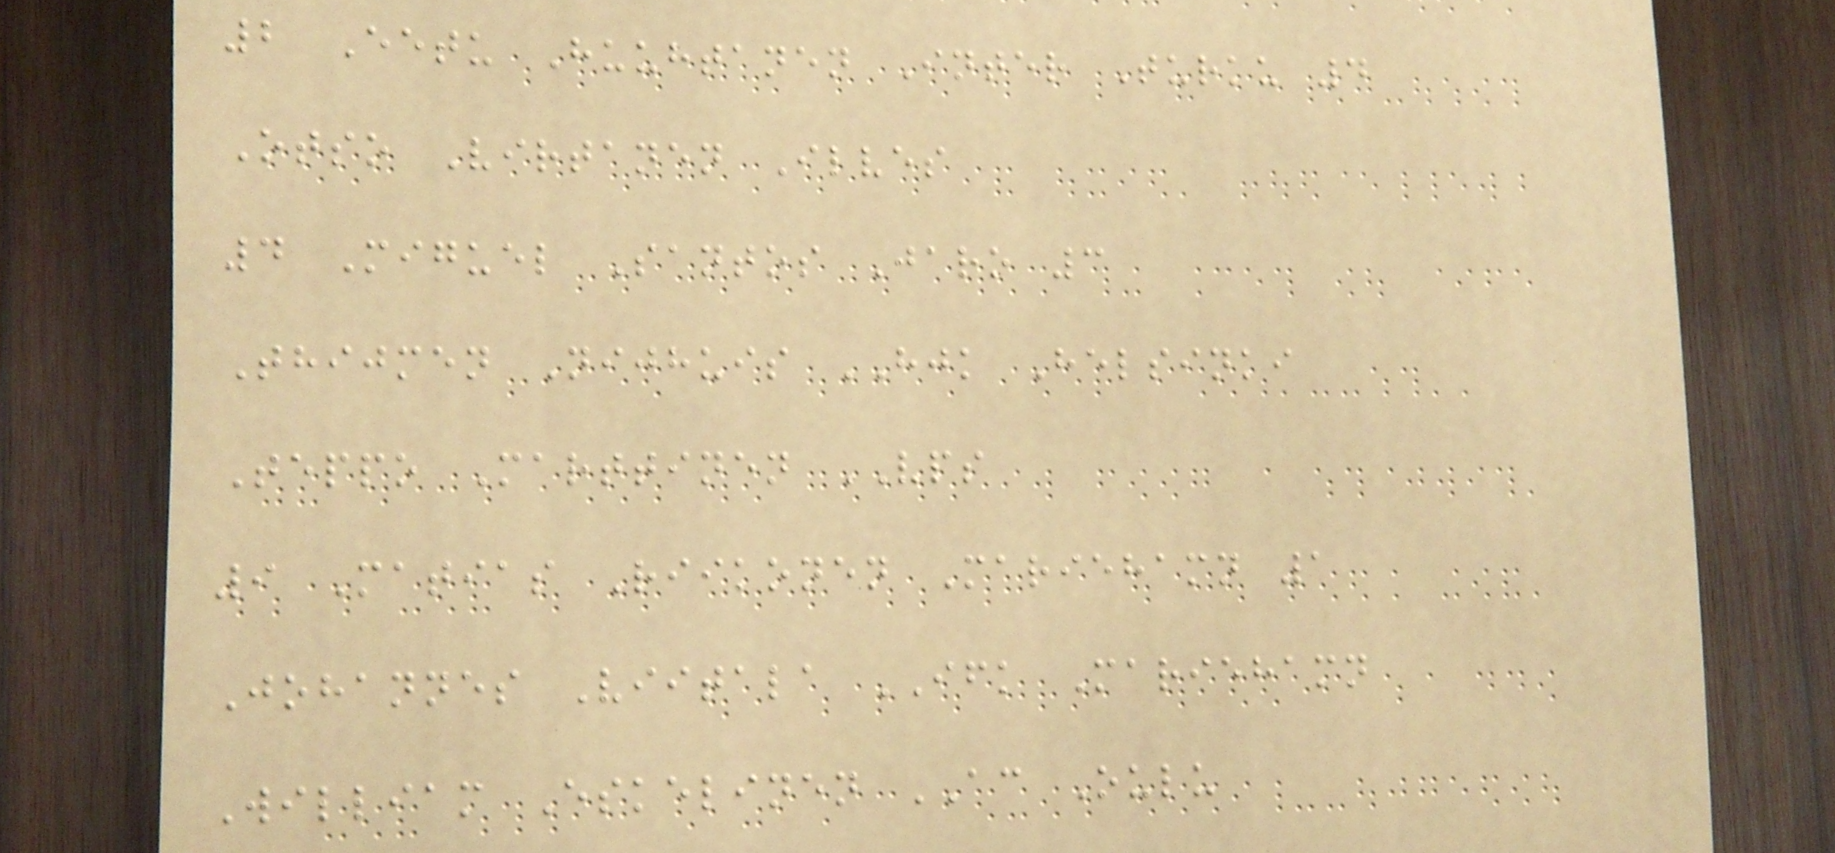2 Eetu Huuhtanen Inter Turku 4
Otso Virtanen Ilves
4 Miguel Santos Jaro 3
Thijmen Nijhuis HJK Helsinki
Teppo Marttinen VPS
9 Matias Riikonen Mariehamn 1
Johannes Viitala IFK Mariehamn
William Eskelinen AC Oulu
